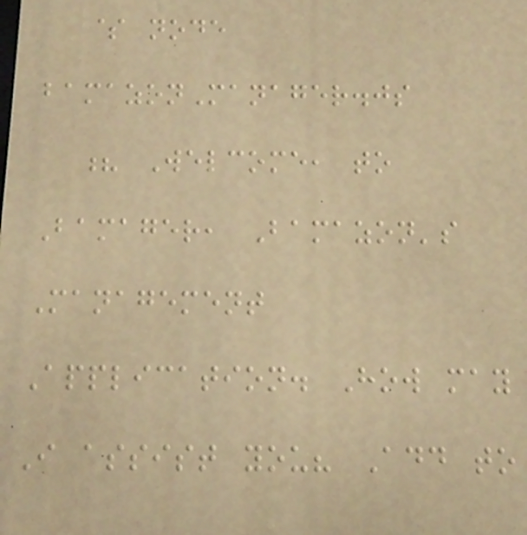$ node
bamazonManager.js
? Welcome, to
Bamager, Bamazon's
Management
Application. How may
I assist you? Add to
